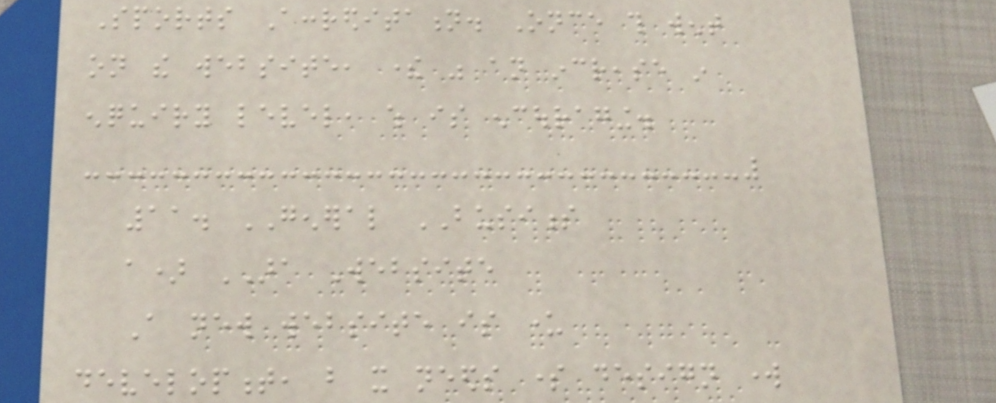Sports Accreditation. Once this went
on the website, there was an increase in
enquiry level, which is encouraging.
11. GENERAL BUSINESS
a) ARA Website
A new website is under
development, but it needs some design work
